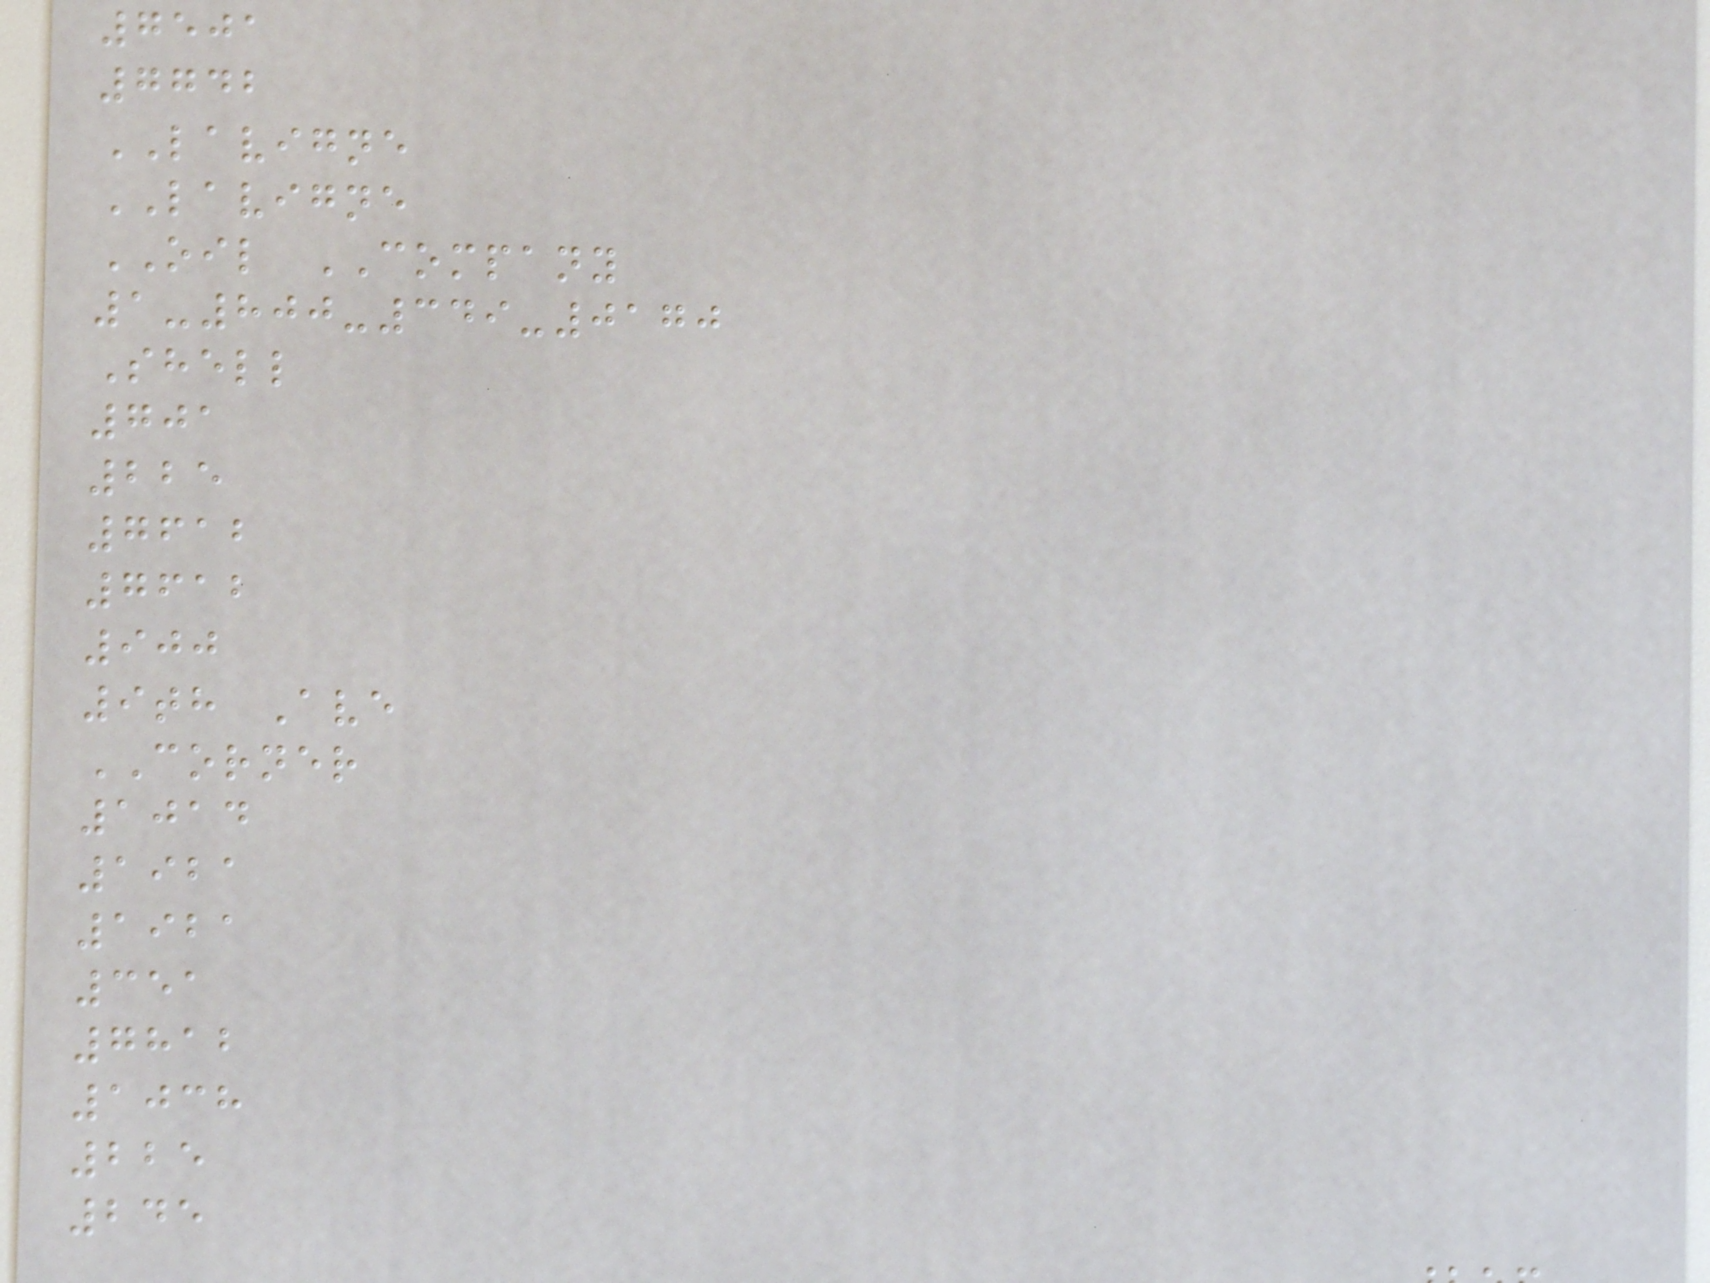7501
7742
LAVIGNE
LAVIGNE
OIL COMPANY
1-800-349-0170
Shell
701
225
7612
7612
900
9th Ave
CORNER
1014
1921
1921
351
7812
1038
225
245
